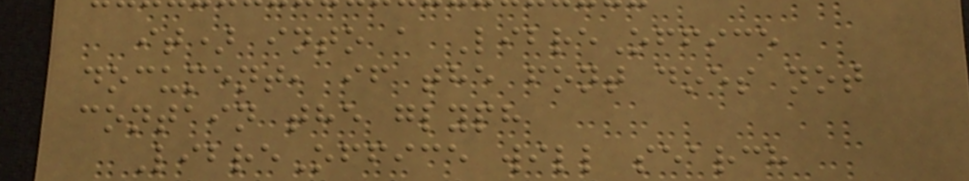it) into a LibreOffice
document, if the font does not
contain the glyph
LibreOffice will search
